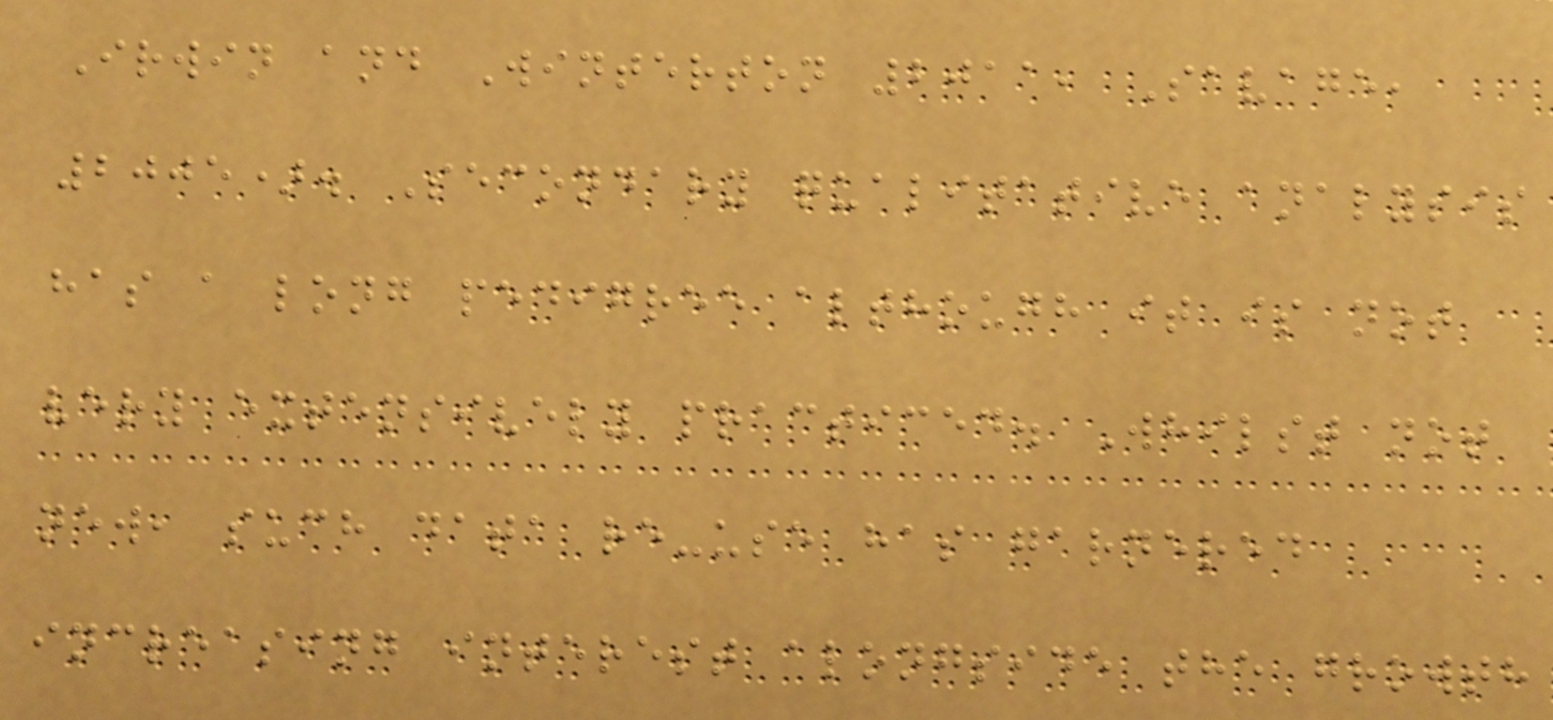Irwin and Winterton 2011, Savage,
2005). Secondary qualitative analysis
has a long pedigree although it is not
very extensively practiced. Whilst not
new, such data re-use has garnered
increasing interest alongside the growth
